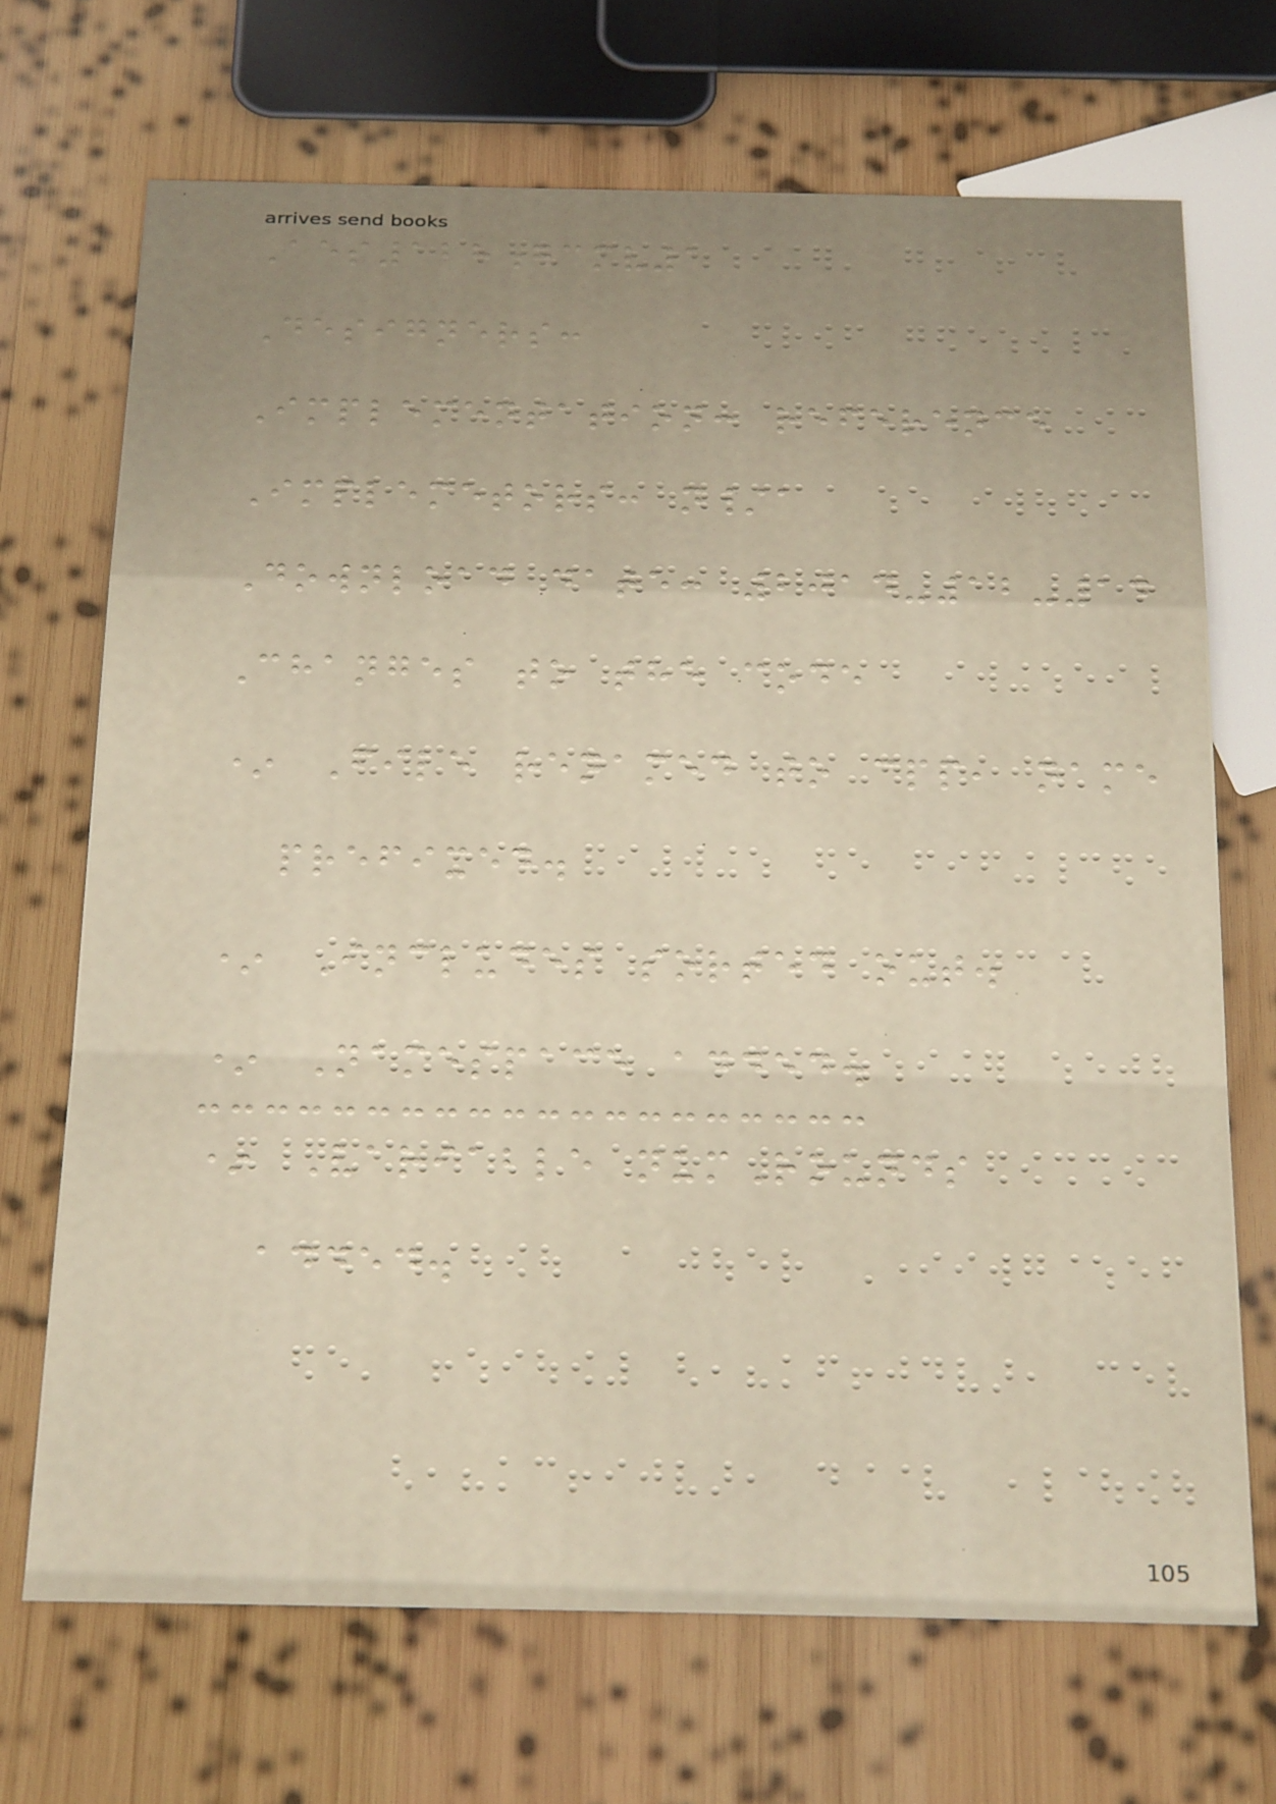Aes128gcmv1
Designers:
Implementation: reference
Implemetors: n/a
Download date: 2014-12-14
Changes to the code
* File renamed to cpp, name
prefixed.
* Includes sorted out.
* Namespace added.
* Variable numRounds
added.
